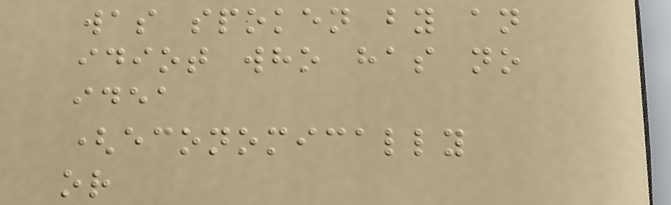was spoken by an
idiot who has no
idea
(economically
or
